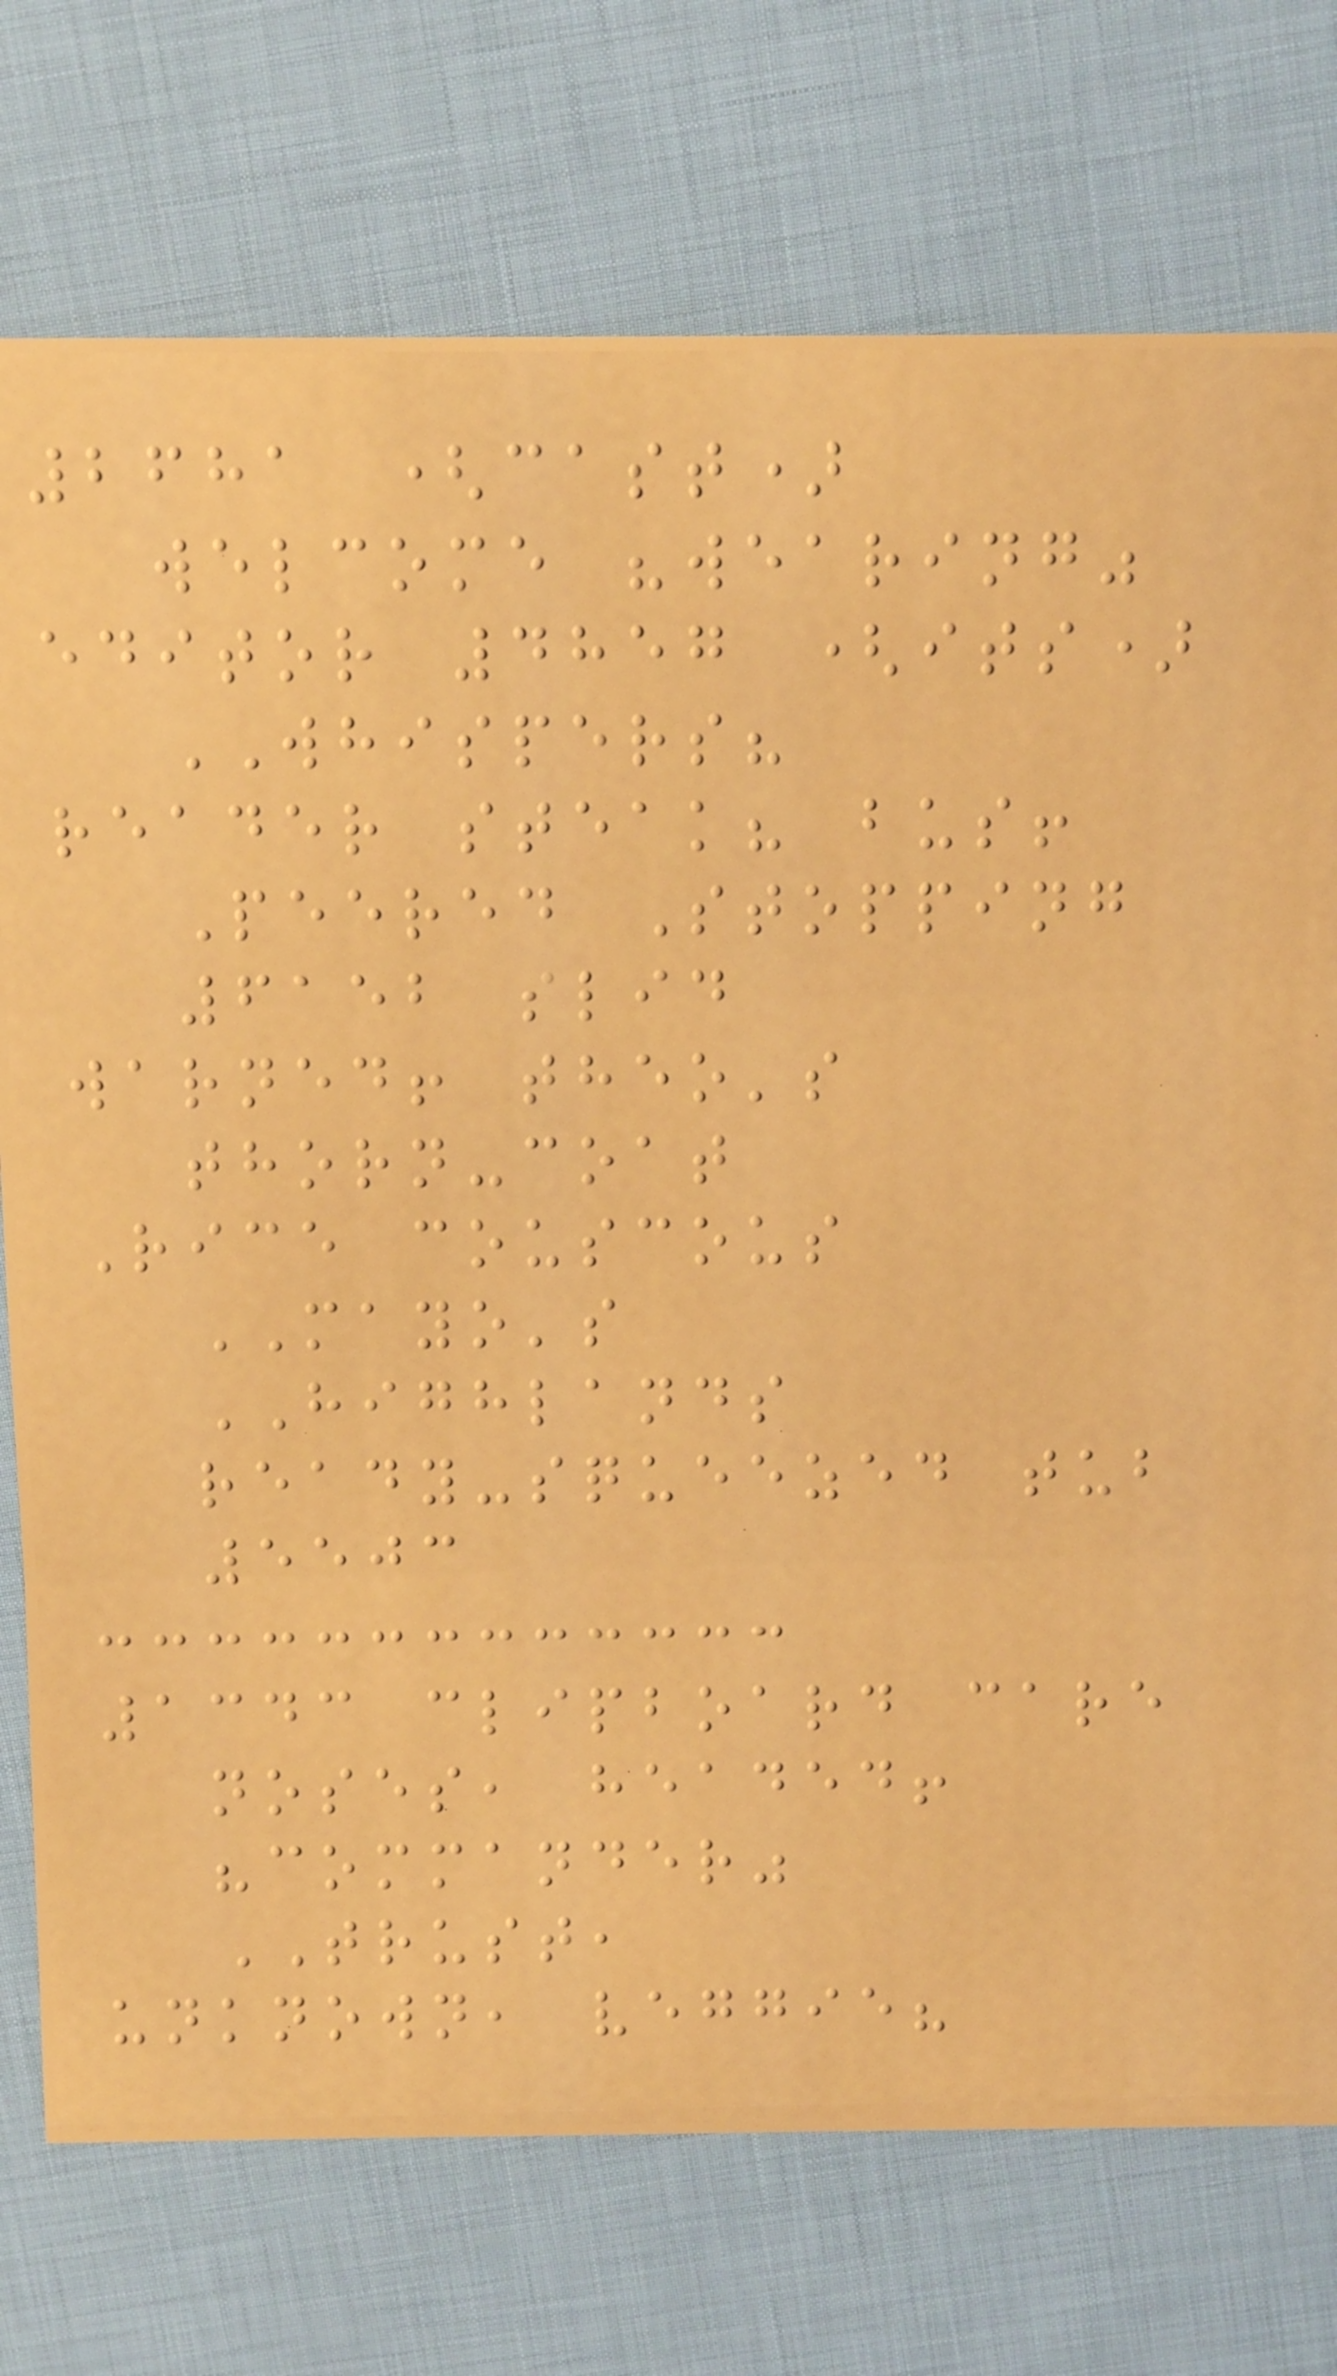2681 (cast)
welcome "wearing"
editor 4857 (its)
WHISPERS?
reader steak? bus!
Peered Stopping
6152 slid
warned! theo's
thorn-coat
Rice couscous
MAYO's
HIGHLANDS
ready-squeezed tub
5503
1343 clipboard care
noses, headed!
"commander"
TRUST,
unknown, veggie?
